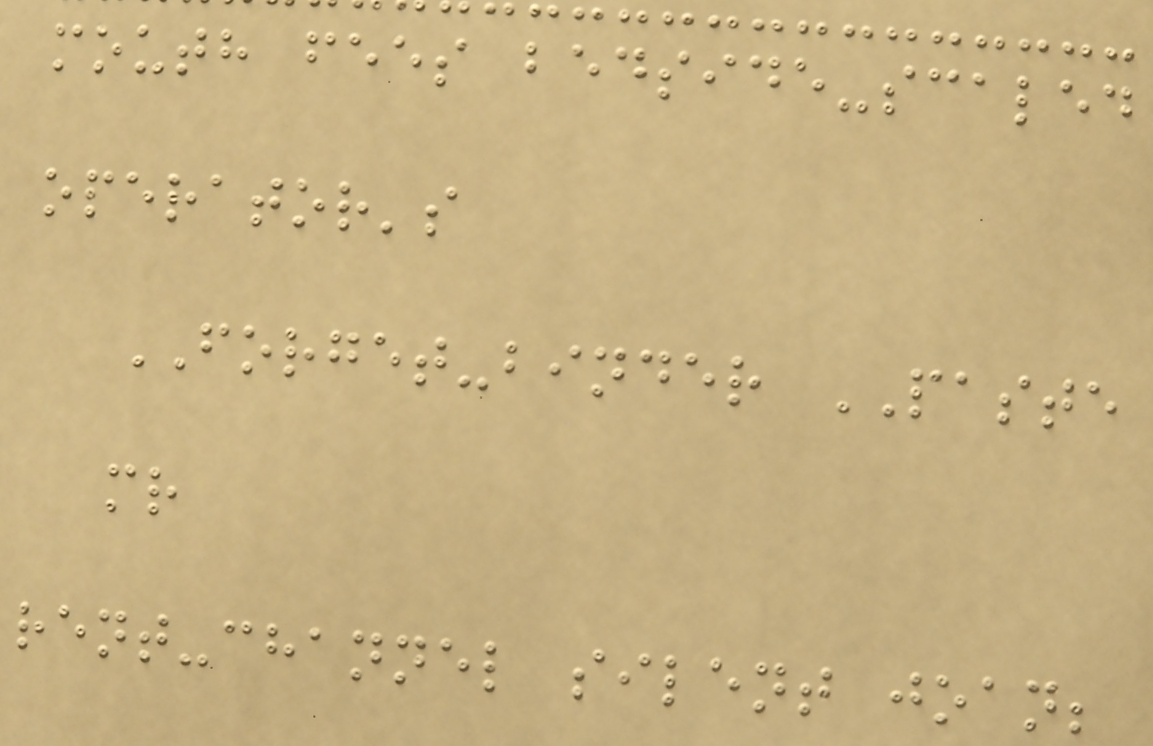mouth fees bedside-scaled
operator's
FORGET-binder PASTE
mr
rent-channel silent joan;
